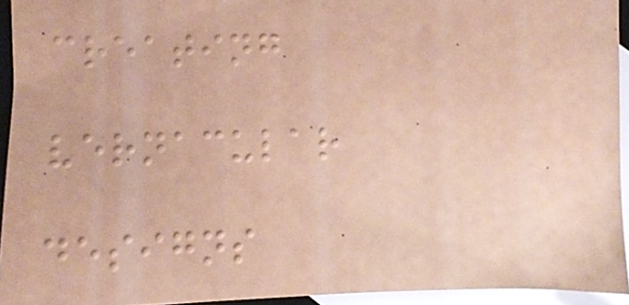creating
vernacular
designs
